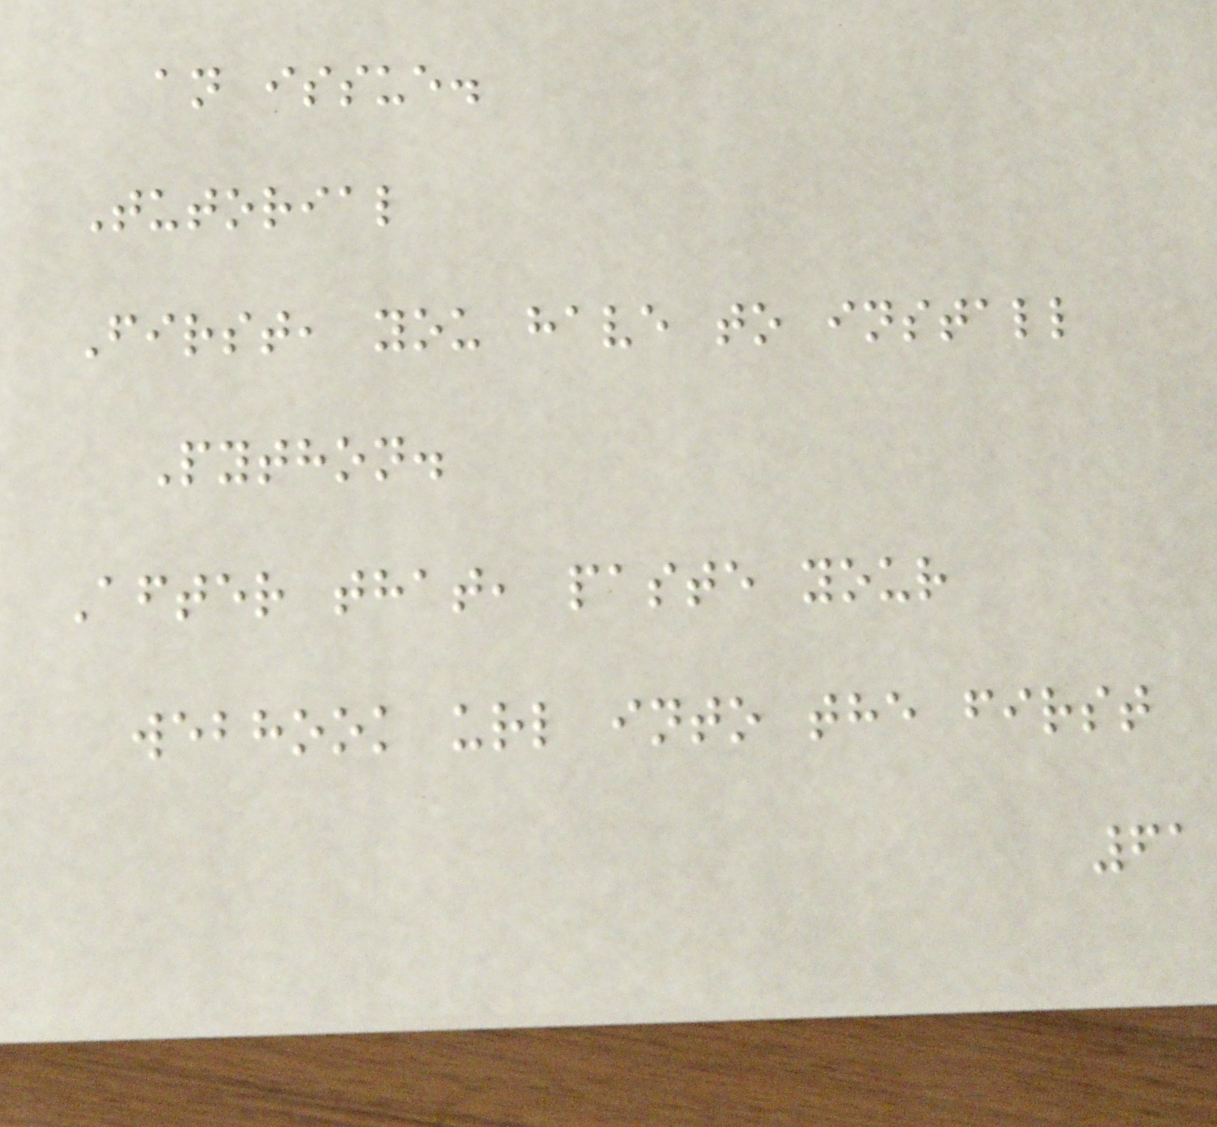an issue.
Tutorial
First, you have to install
Python.
After that, paste your
webhook url into the first
61
